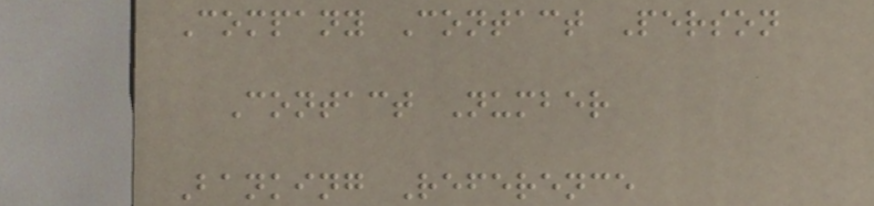Company Contact Person
Contact Number
Banking Reference
